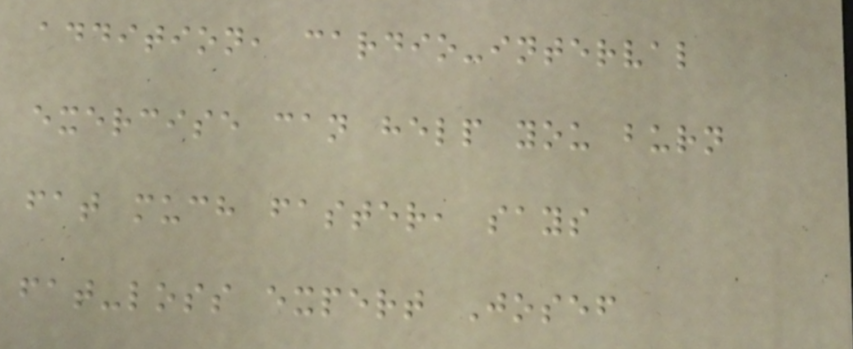addition, cardio-interval
exercise can help you burn
fat much faster, says
fat-loss expert Josef
